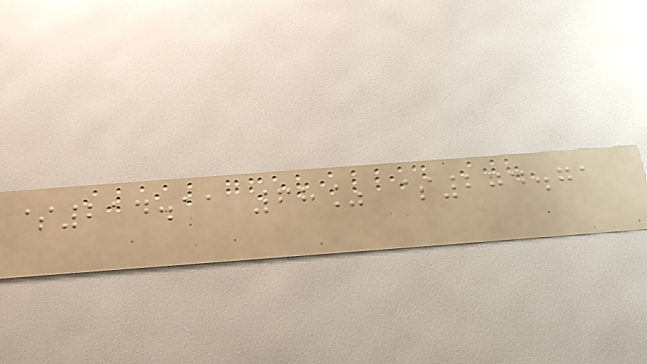$214.11 68% $274.71
